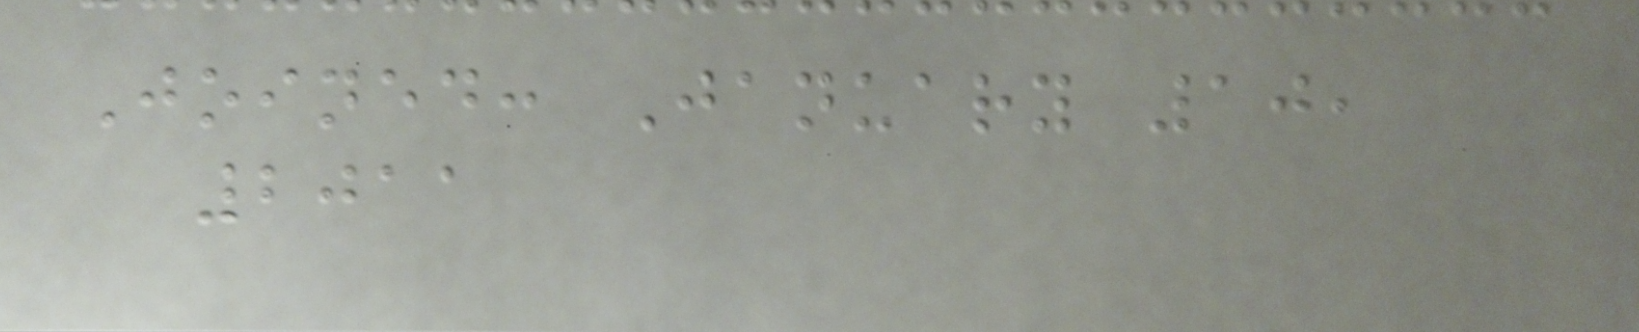Joined: January 10,
2011
